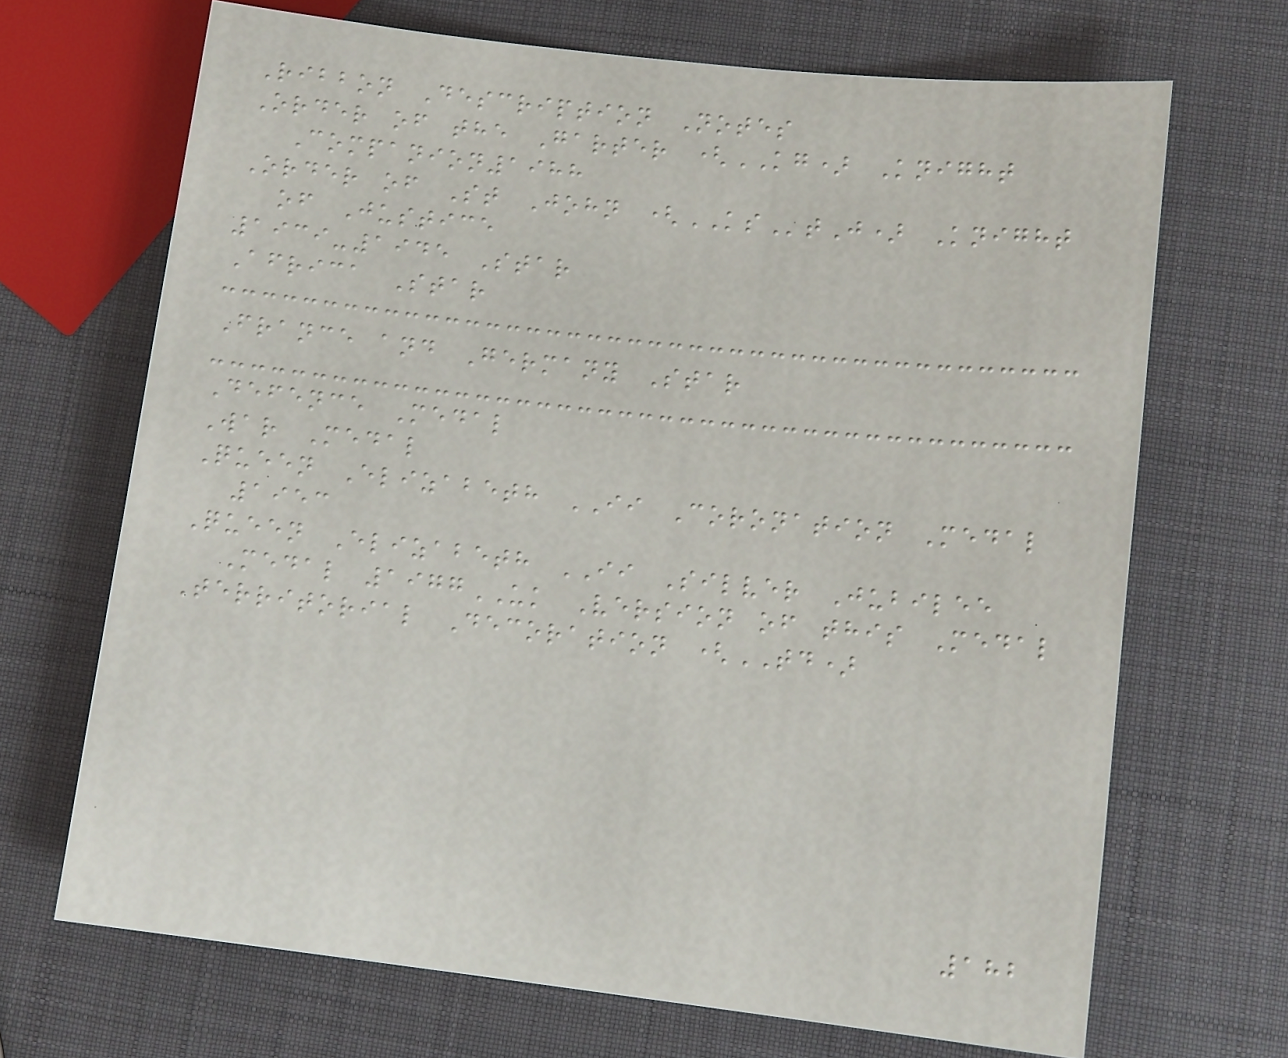Ribbon Description Notes
Order of the Garter (KG) Knight
Companion1988
Order of St John (KStJ) Knight
of Justice
1939-1945 Star
Africa Star
France and Germany Star
Defence Medal
War Medal
Queen Elizabeth II Coronation Medal
1953
Queen Elizabeth II Silver Jubilee
Medal 1977UK Version of this Medal
Territorial Decoration (TD)
182
